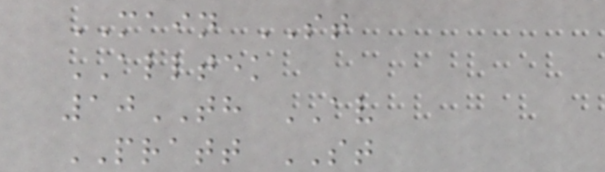MAIN ST
ALLTEK
10TH AV
PRATT ST
